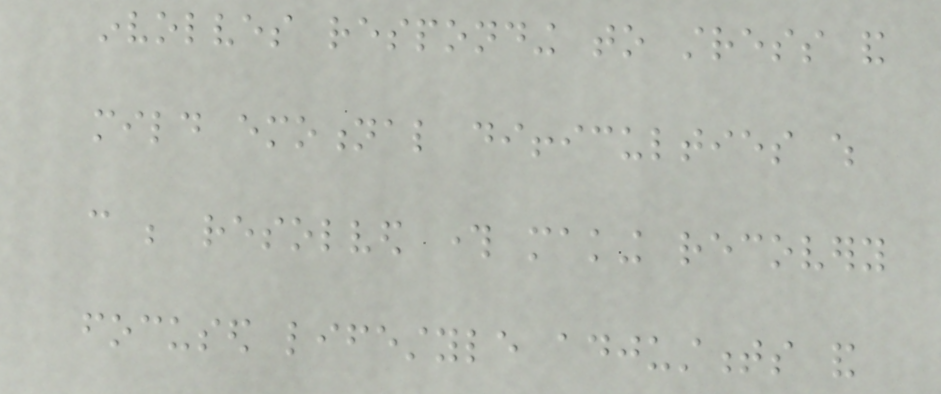involves responding to stress and
mild emotional difficulties which
can be resolved through making recovery
focused lifestyle adjustments and
